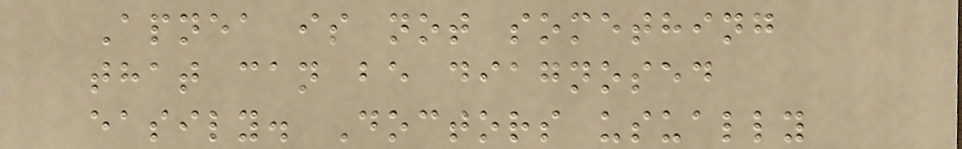Apnea is not something
that can be diagnosed
easily. Doctors usually
